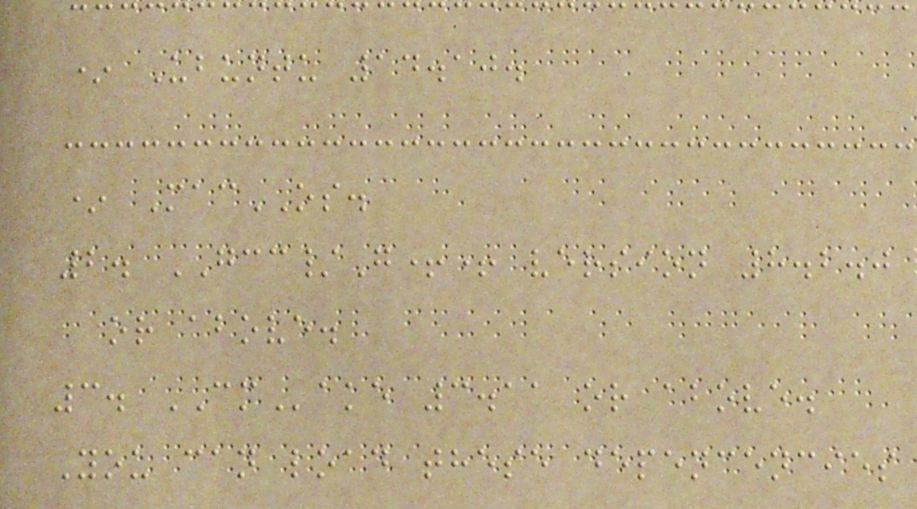* Ubuntu 14.10.
* MacOS.
2. GCC/G++ version 8.2.0
or above.
3. CMake 3.11 or above.
You can load these depencencies
